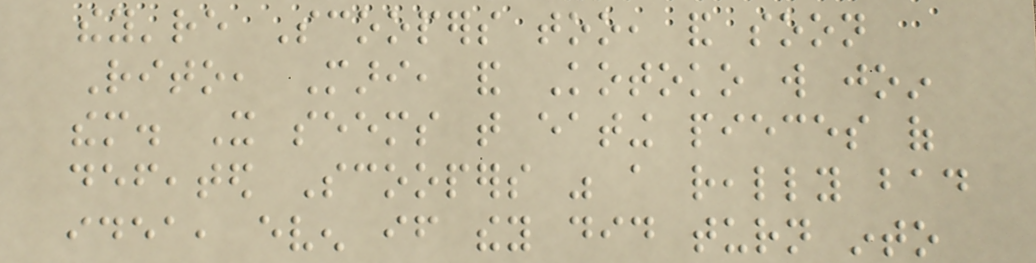they're Scoopers too, and soon
Rito, Mari, and Kotoko will join
them. It seems that eating pieces of
defeated Scoopers was a really bad
idea, even if they did turn into
